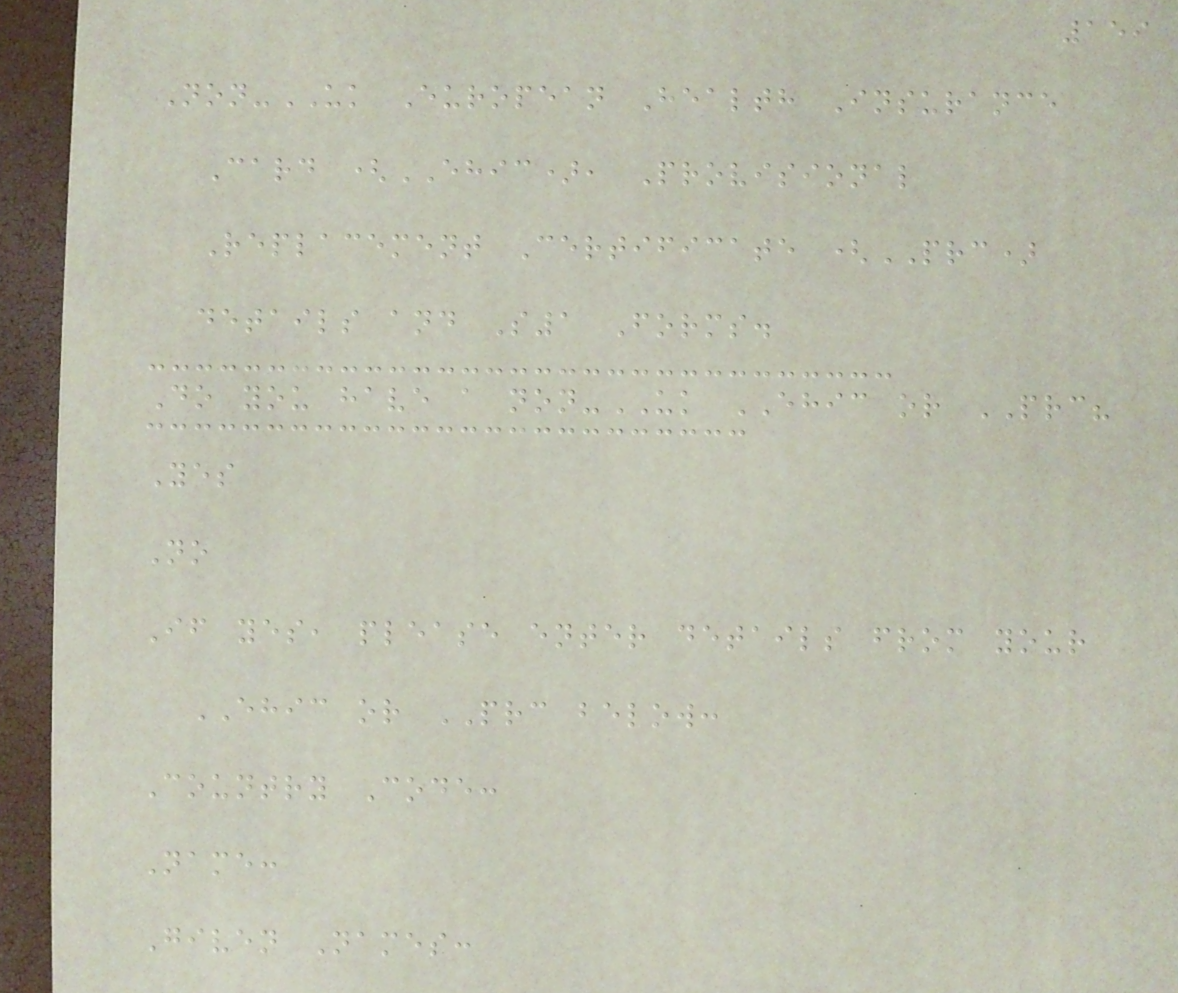159
Non-UK European Health Insurance
Card (EHIC), Provisional
Replacement Certificate (PRC)
details and S1 Forms.
Do you have a non-UK EHIC or PRC?
Yes
No
If yes, please enter details from your
EHIC or PRC below:
Country Code:
Name:
Given Names:
